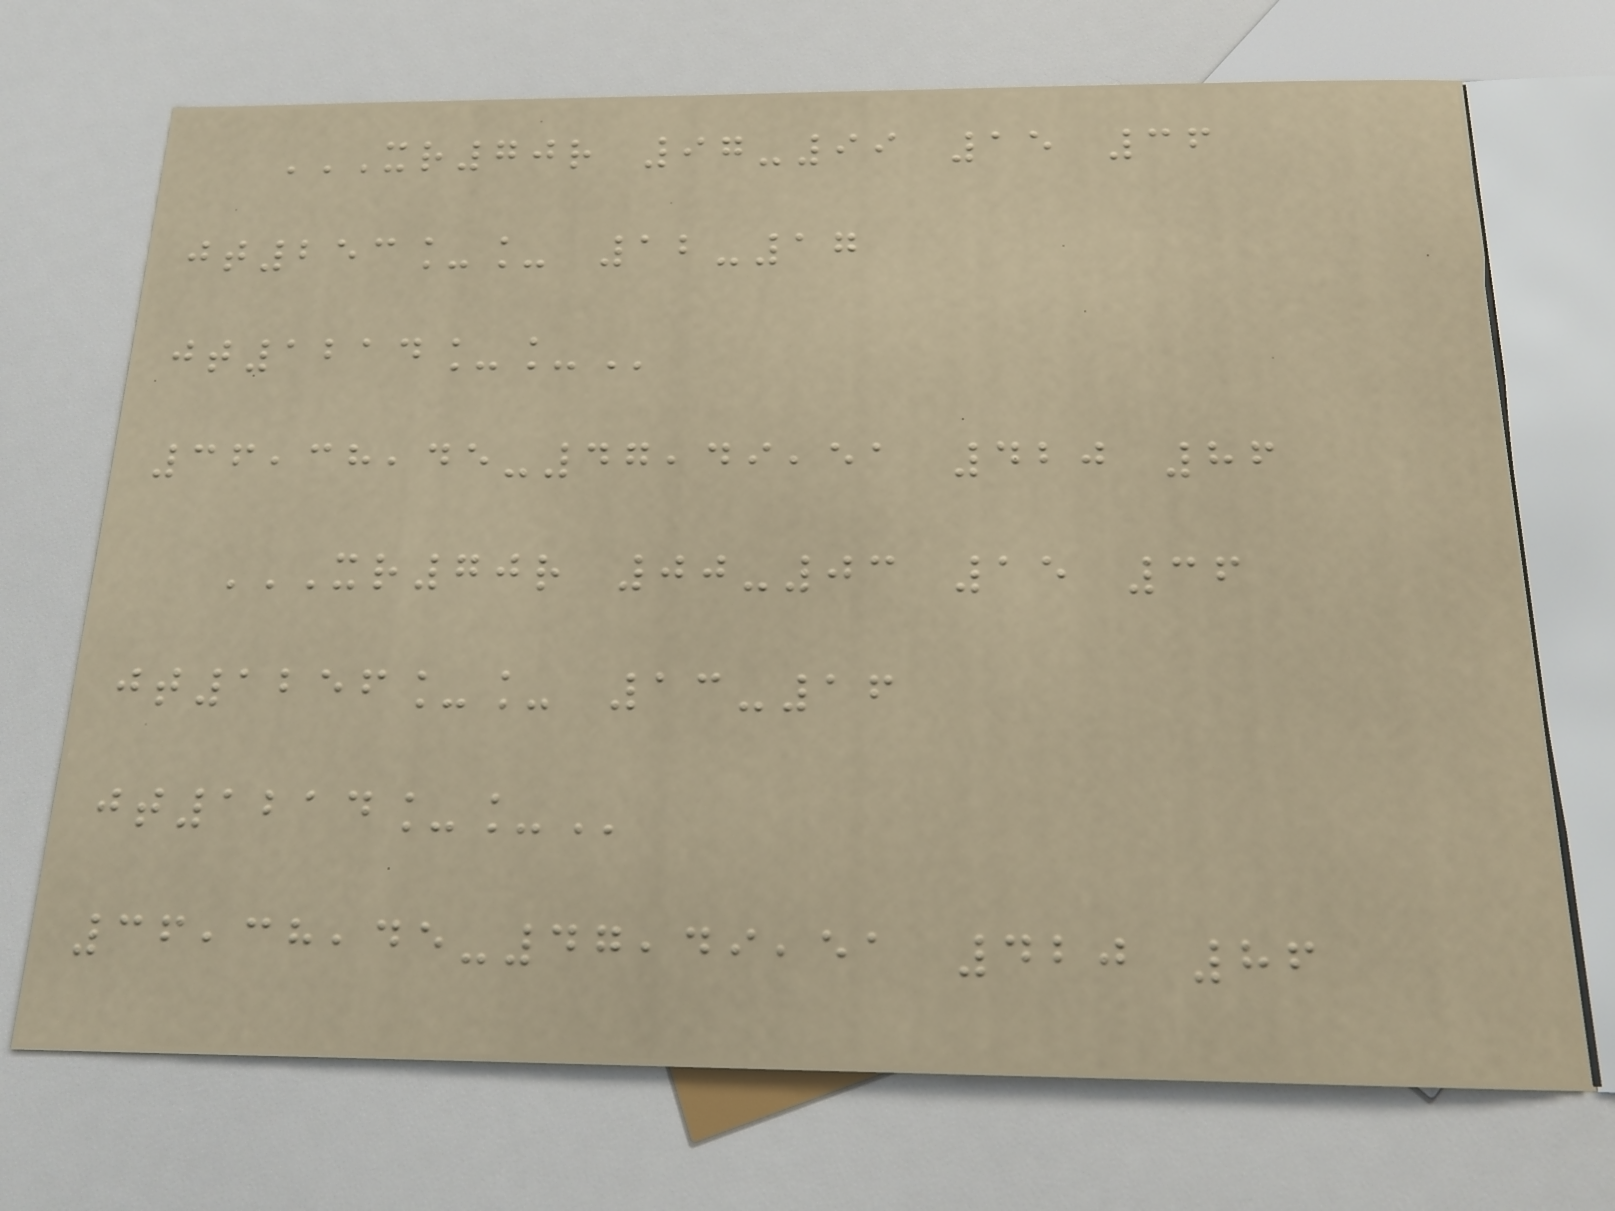XR70R 97-99 15 36
JT253__ 12-17
JT1214__
36,38,45-47,49,51 420 86
XR70R 00-03 15 36
JT1256__ 13-16
JT1214__
36,38,45-47,49,51 420 86
